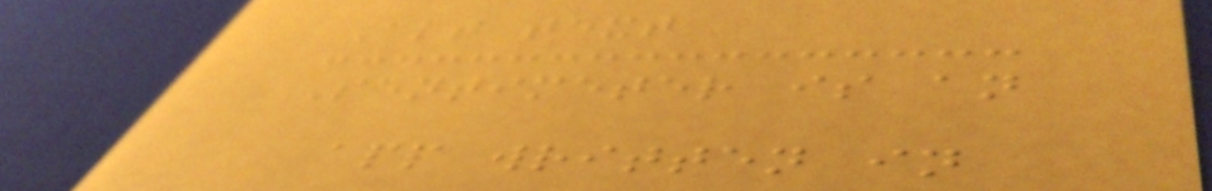Alt text
Sentimeter is an
app written in
